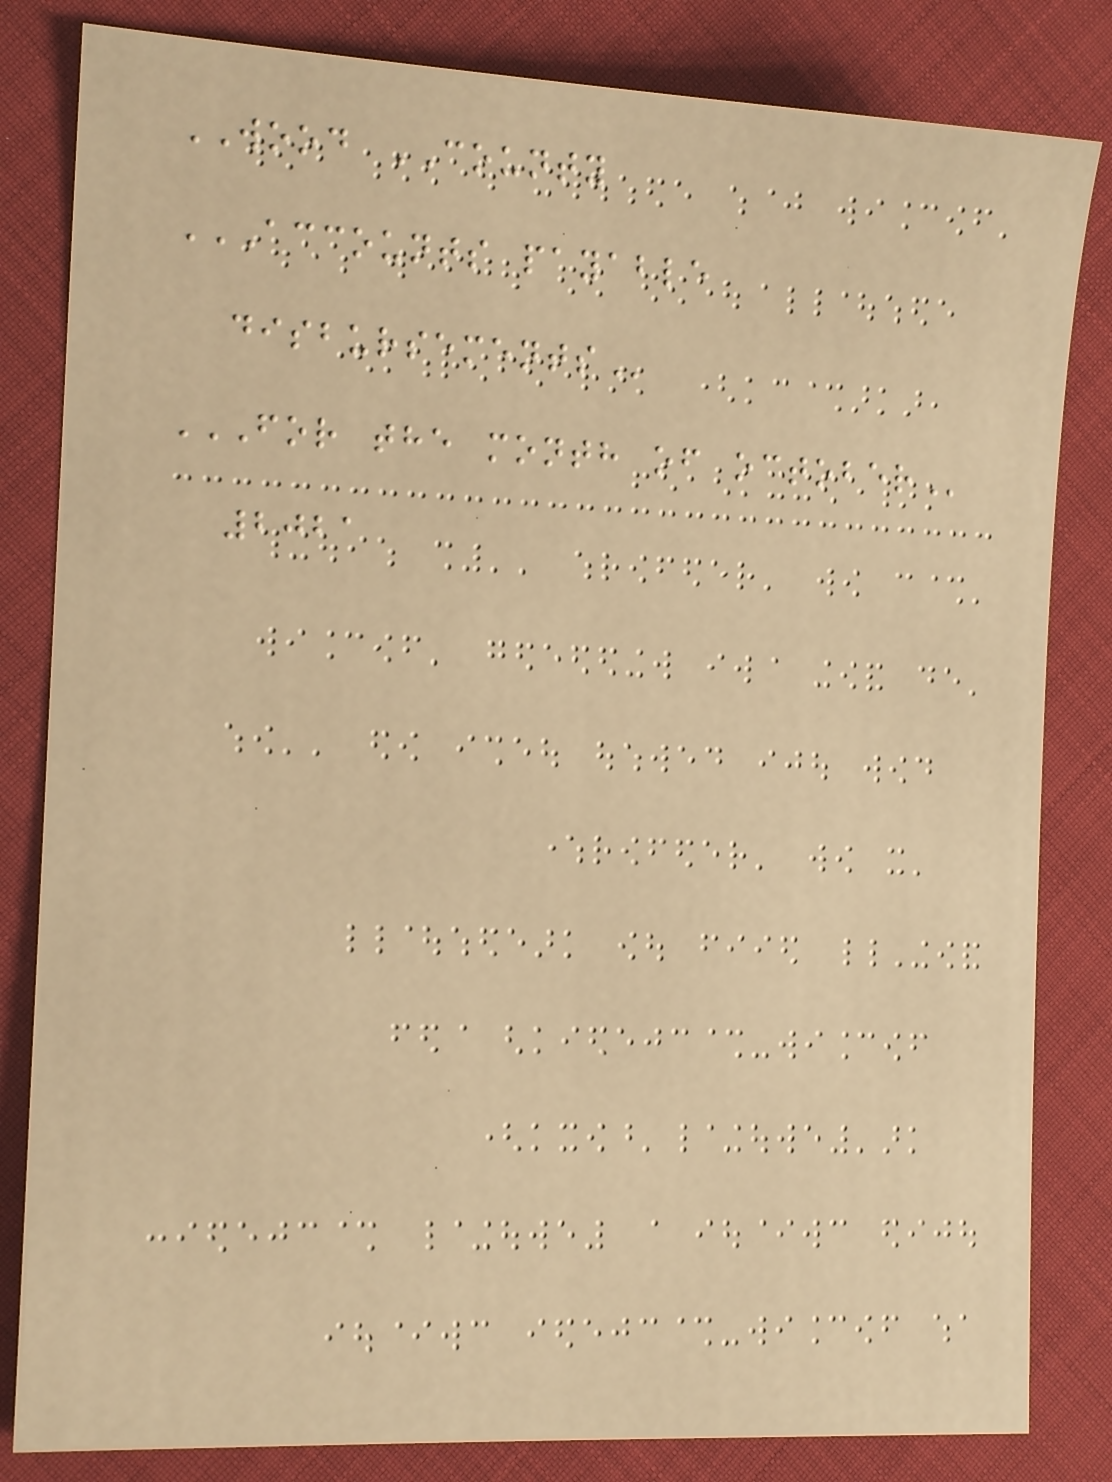WOOD COUNTY
ACCOUNTS PAYABLE
DISBURSEMENTS
FOR THE MONTH OF OCTOBER
2021
